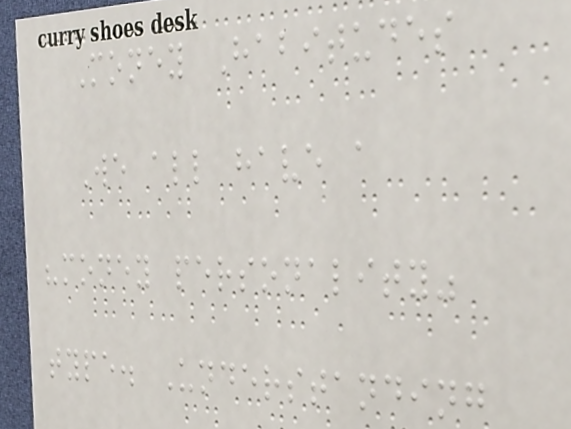Money Habitudes
We all have a
"money personality"
type. Understanding
